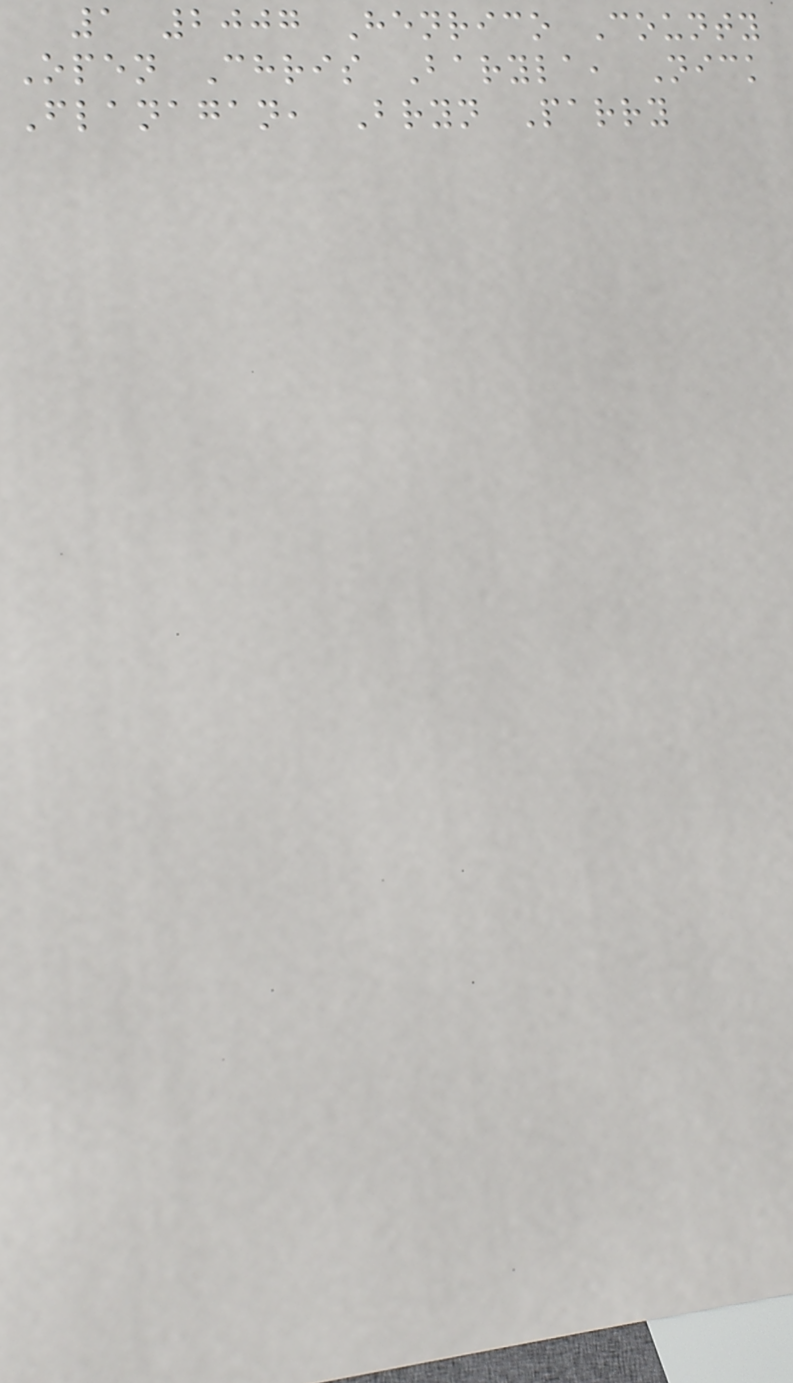1 2007 Henrico County
Open Chris Baryla, Nick
Flanagan, Bryn Parry
